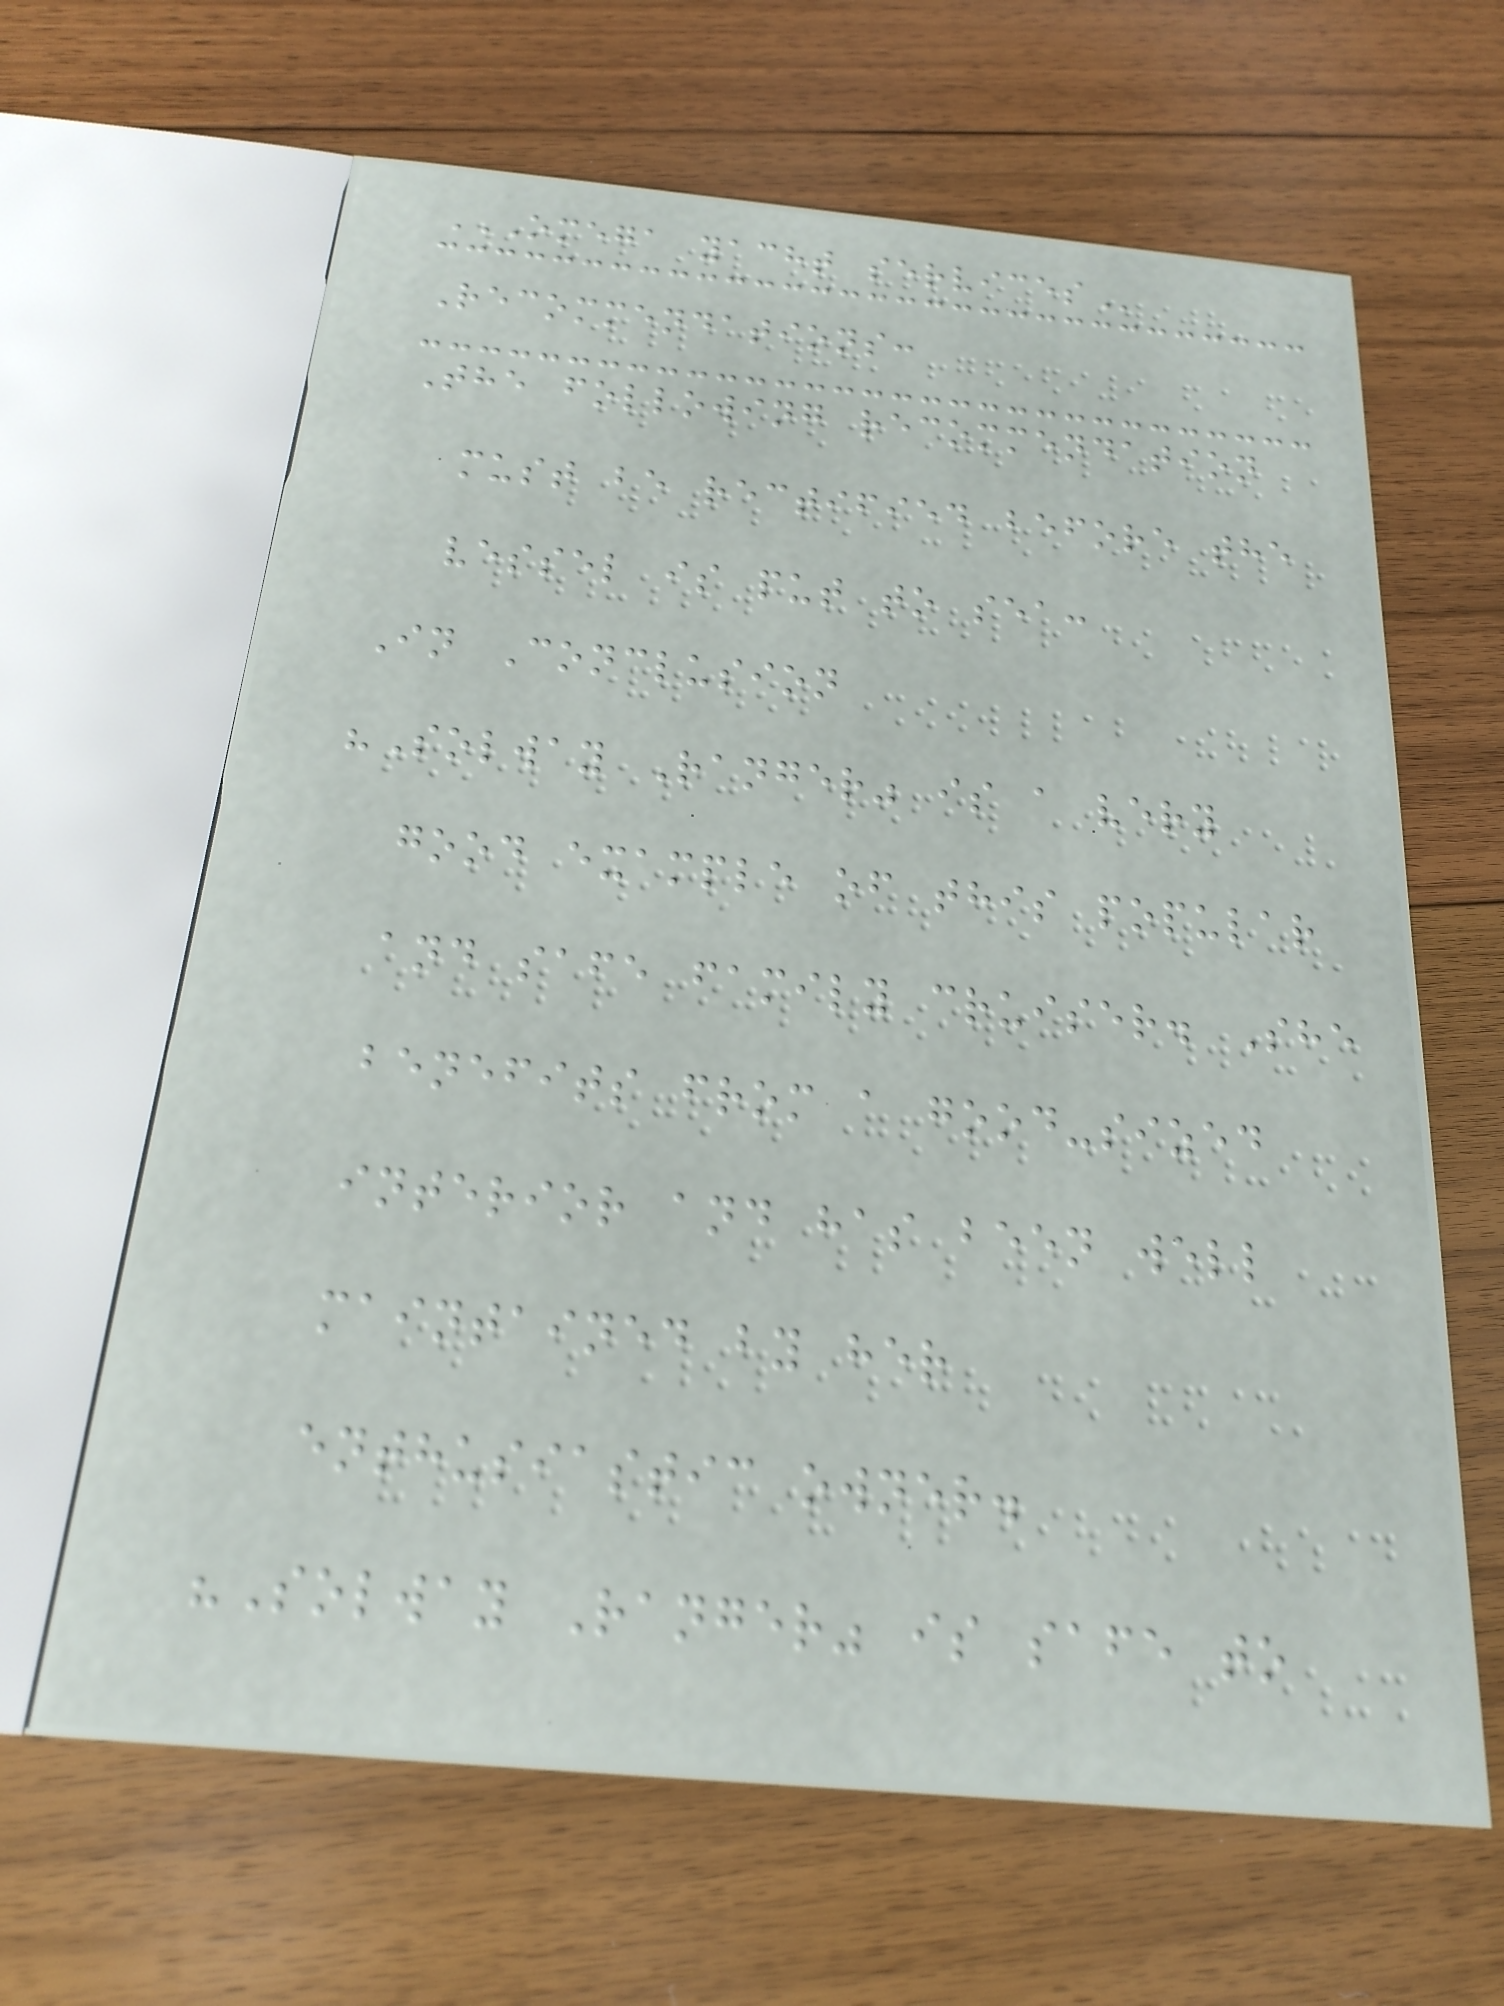OMEGA YACHT SERVICES
Recommendations:
The following recommendation
must be rectified before the
vessel is put to sea:
In Conclusion
"Solway Ranger" is a very
good example of this popular
and safe family cruiser. She
benefits from a good-sized
interior and has been well
maintained by her
enthusiastic owner.
"Solway Ranger" is safe to
